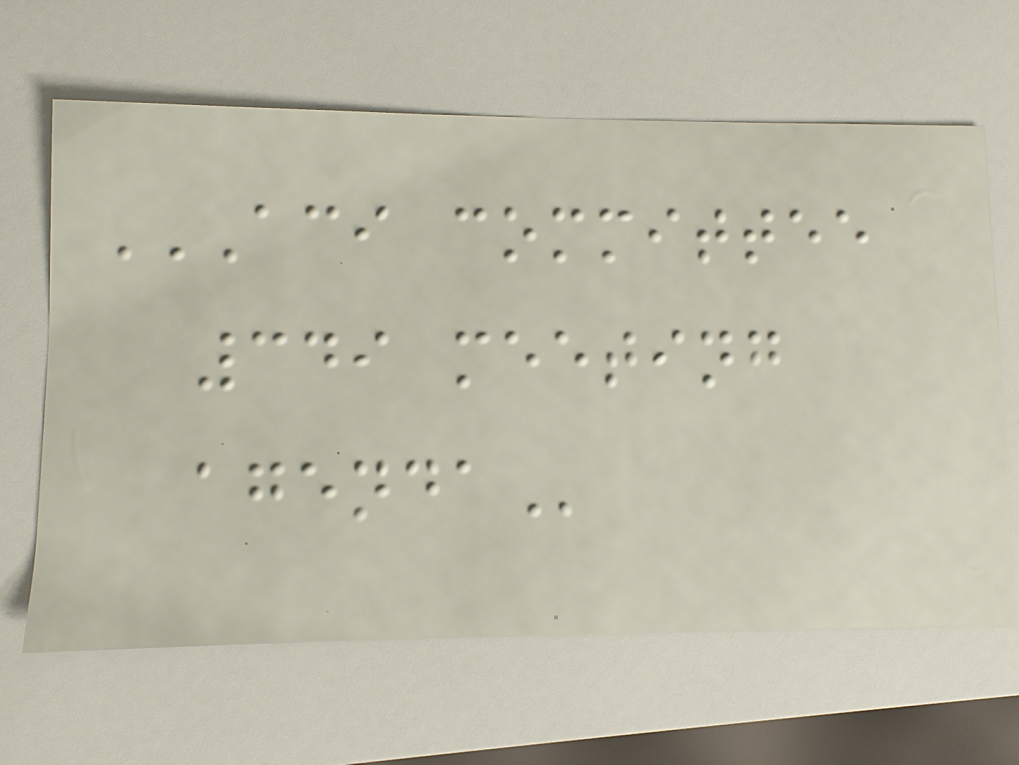ACI COMMITTEE
349 MEETING
AGENDA
